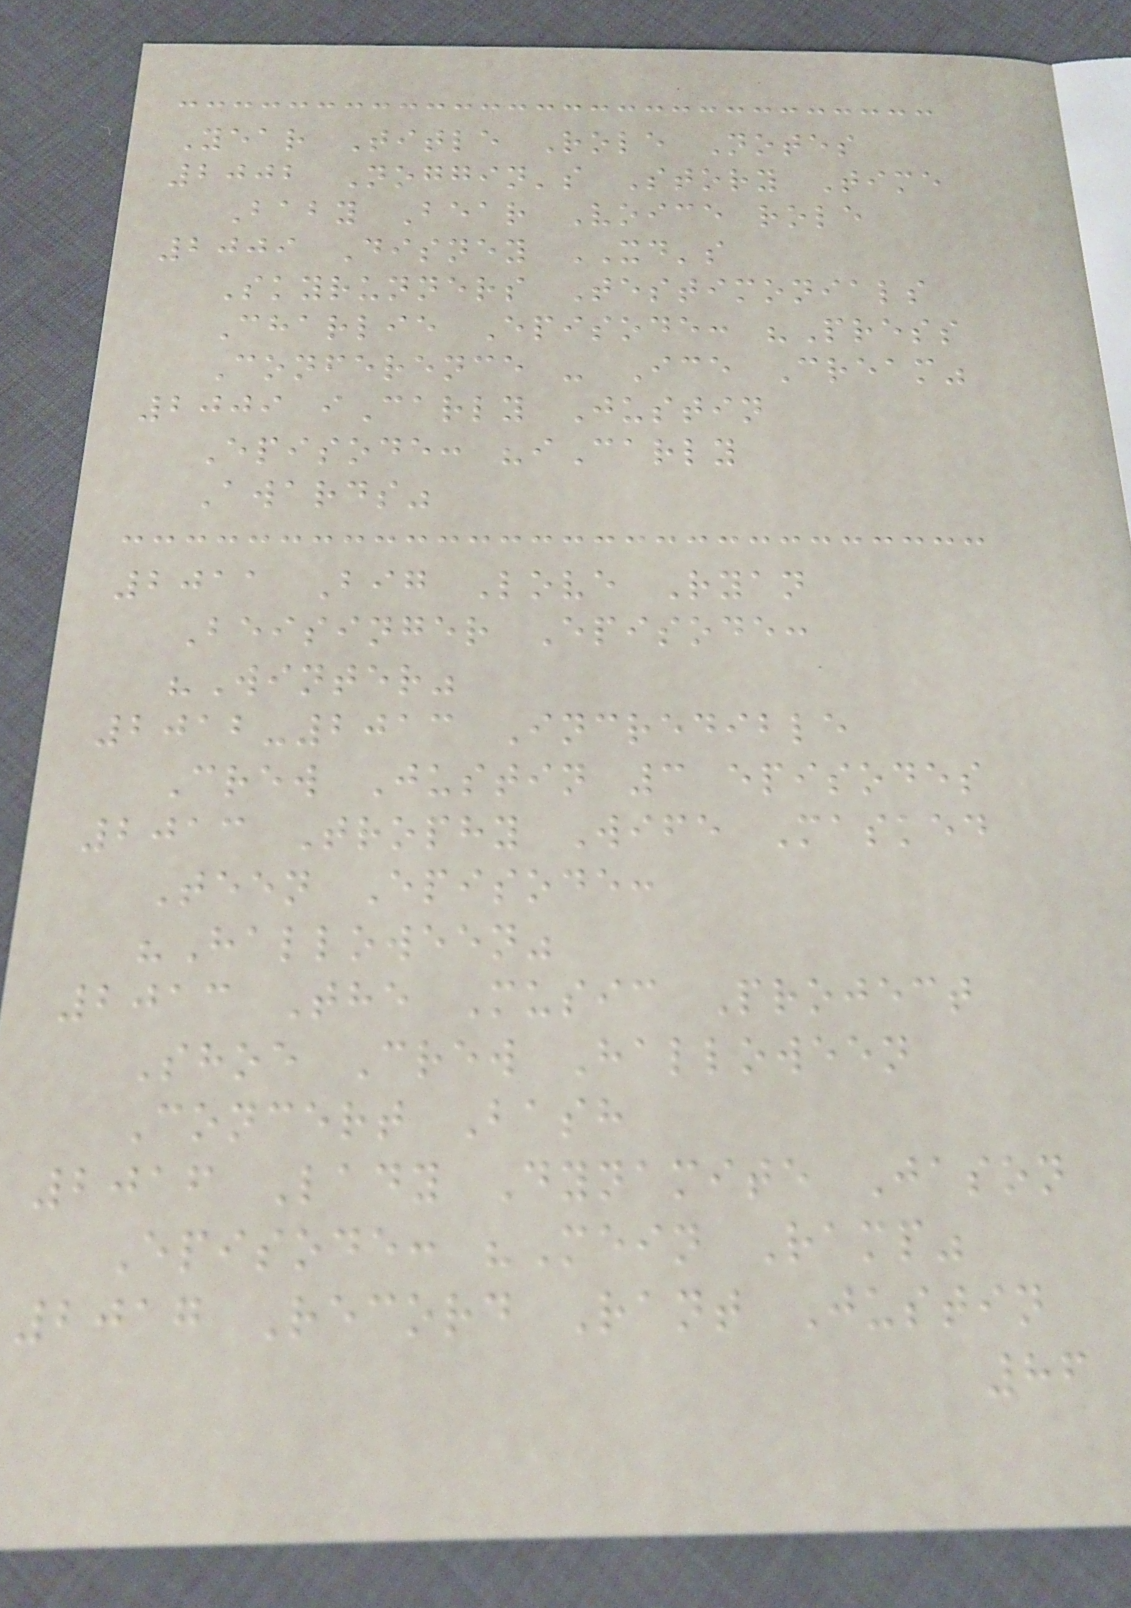Year Title Role Notes
2002 Noggin's Story Time
Baby Bear Voice role
2009 Disney XD's
Skyrunners Testimonials
Charlie Episode: "Press
Conference - Ice Cream"
2009 iCarly Justin
Episode: "iCarly
Awards"
2011 Big Love Ryan
Beisinger Episode:
"Winter"
2012-2013 Incredible
Crew Justin 3 episodes
2013 Trophy Wife Masked
Teen Episode:
"Halloween"
2013 The Music Project
Shoe Crew Halloween
Concert Bash
2016 Lady Dynamite Jason
Episode: "Mein Ramp"
2017 Record Rant Justin
86
